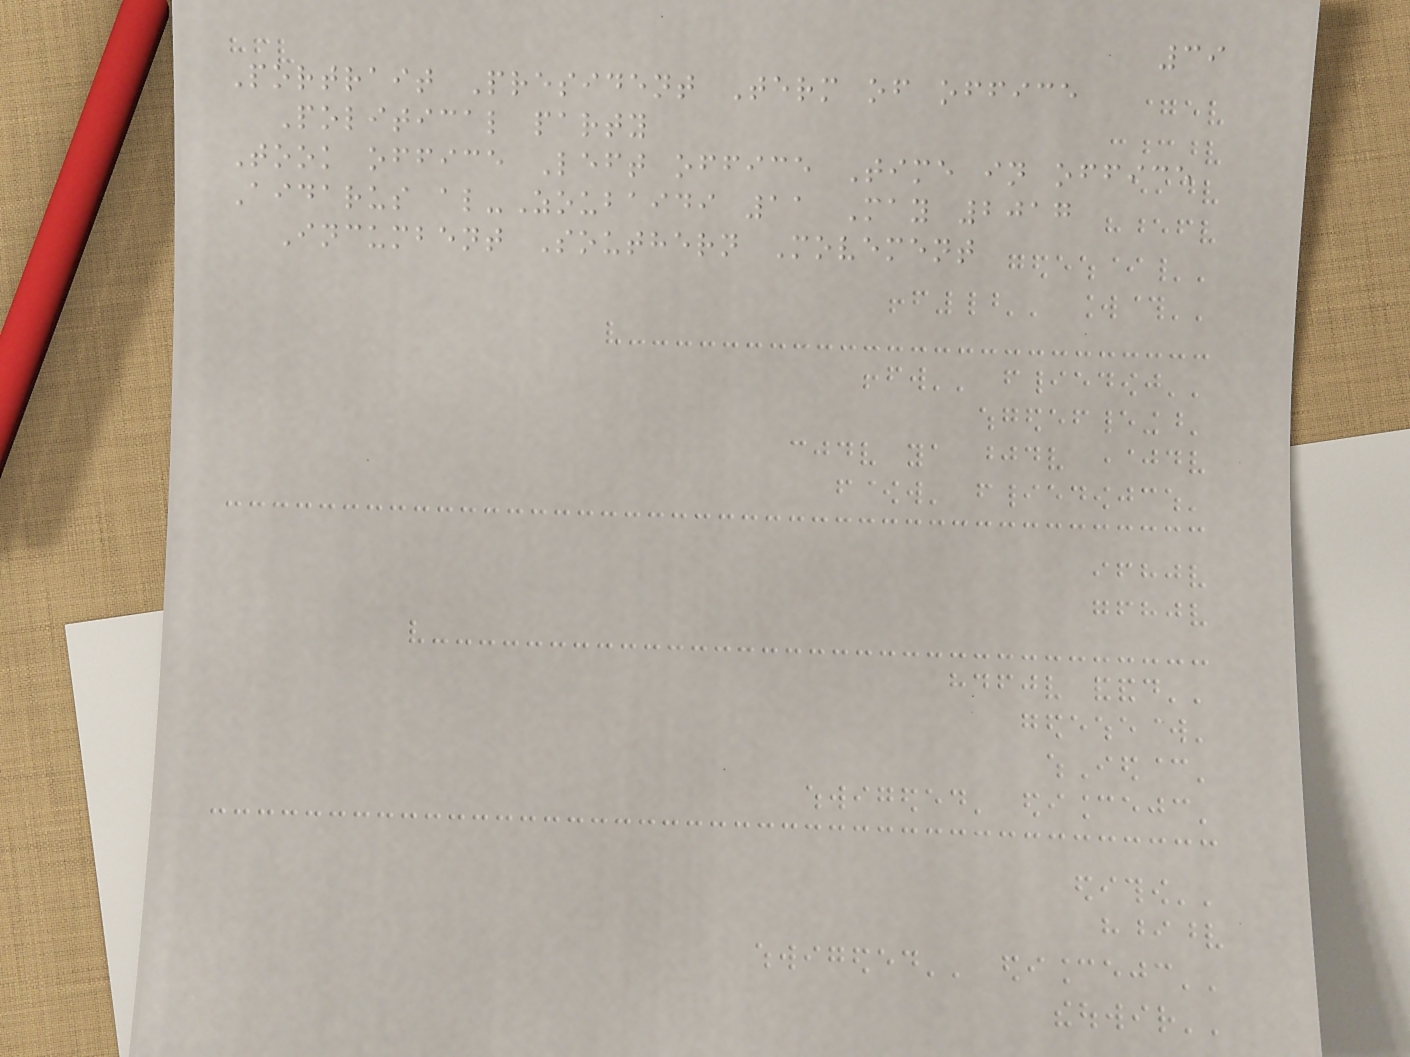39
Portrait President Term of office
Political party
Took office Left office Time in office
Aidarus al-Zoubaidi 11 May 2017
Incumbent Southern Movement
